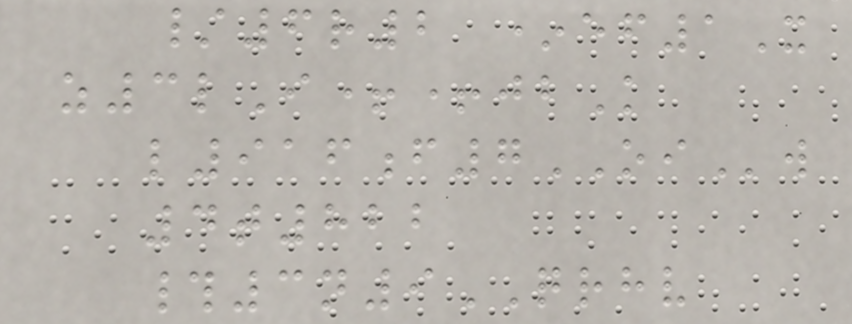/6r2 *ef1X
z3lI++jbK
l916f7OIw
4t822
#3n9QRHV
